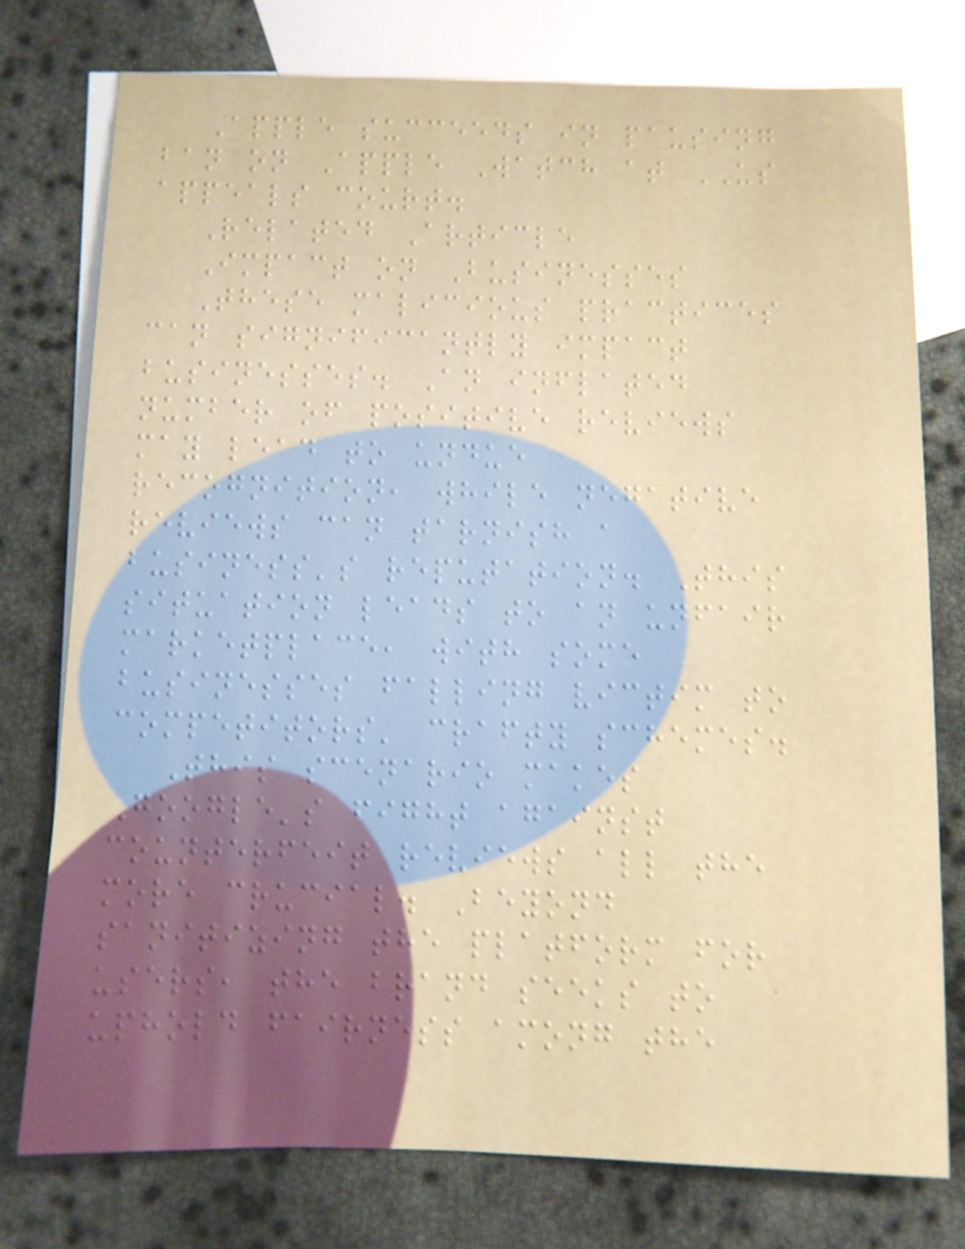Apple succeeds in pausing
ban on Apple Watch at US
appeals court.
Related Article
Impact on Businesses
These malicious practices
can significantly impact
businesses. An inflated
number of positive reviews
may lead to undue
recognition, while negative
reviews can tarnish a
business's reputation. This
situation leads to an unfair
marketplace, with some
businesses falling victim to
competitors' crafty schemes.
This scenario makes
Google's fight against
counterfeit reviews all the
more crucial. Beyond
sanitizing the platform for
users, the brand seeks to
uphold fairness among the
